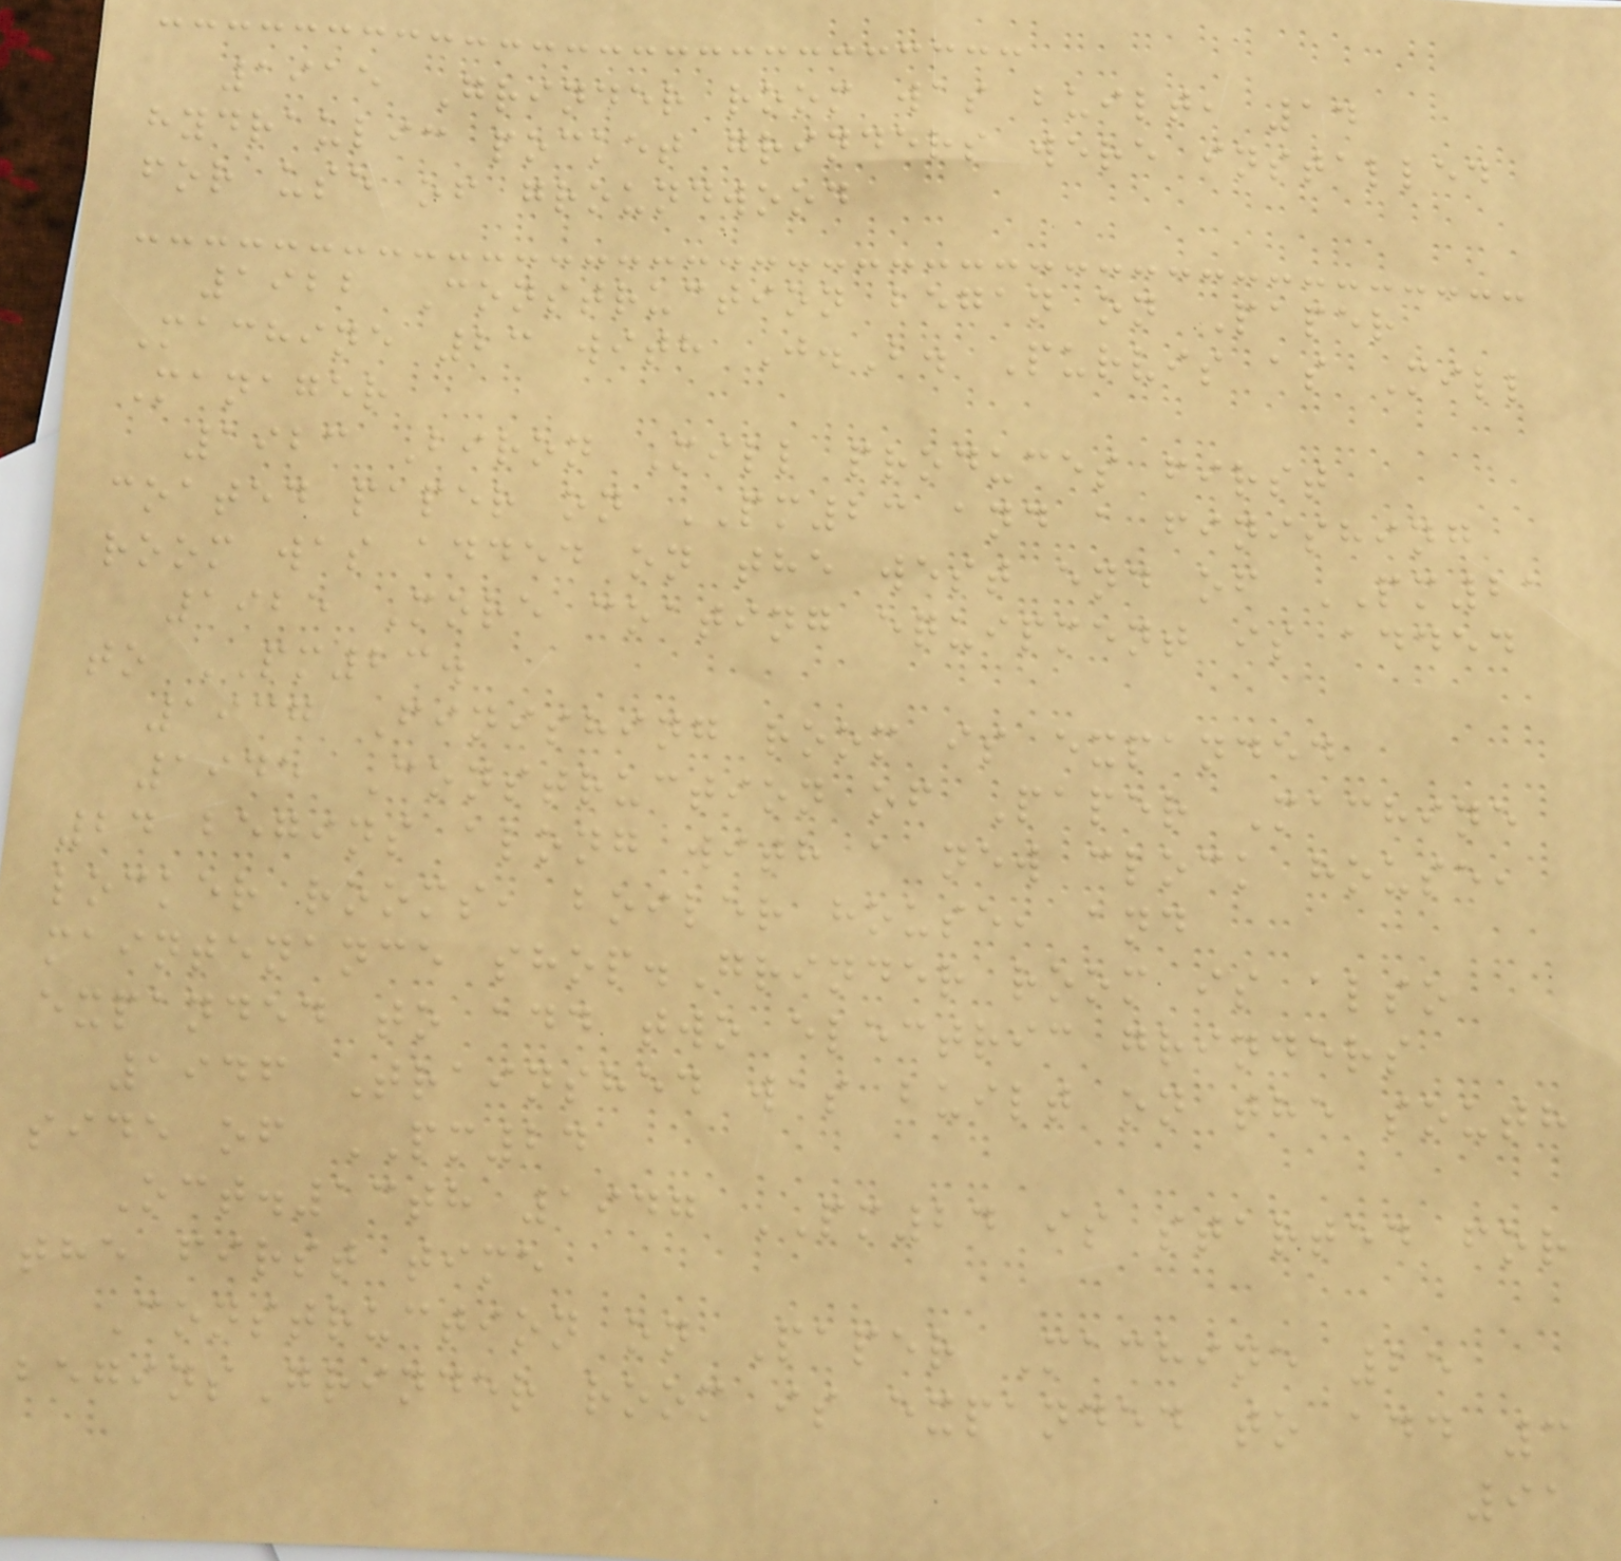1915 Grinder room was built, 14
hydraulic pocket grinders were installed
for use of groundwood
1922 Construction began on Paper
Machine 23 with J.B. Purvis as Mill
Manager
1923 Biron Mill produces first
coated paper on PM23 and a finishing
room was added on the west end of PM21
1925 More coating equipment is added
to PM23.
1937 Finishing room is expanded
1945 Construction of Paper Machine
24 begins along with a new clock house,
locker rooms, boiler house, and
maintenance shop.Grinder room is also
expanded to add two electric grinders
1946 Trainshed was built on the south
side of PM24
Oct.13th 1947 PM24 is started for
the first time
Construction on Paper Machine 25
beginsGrinder room is expanded to add 3
91
